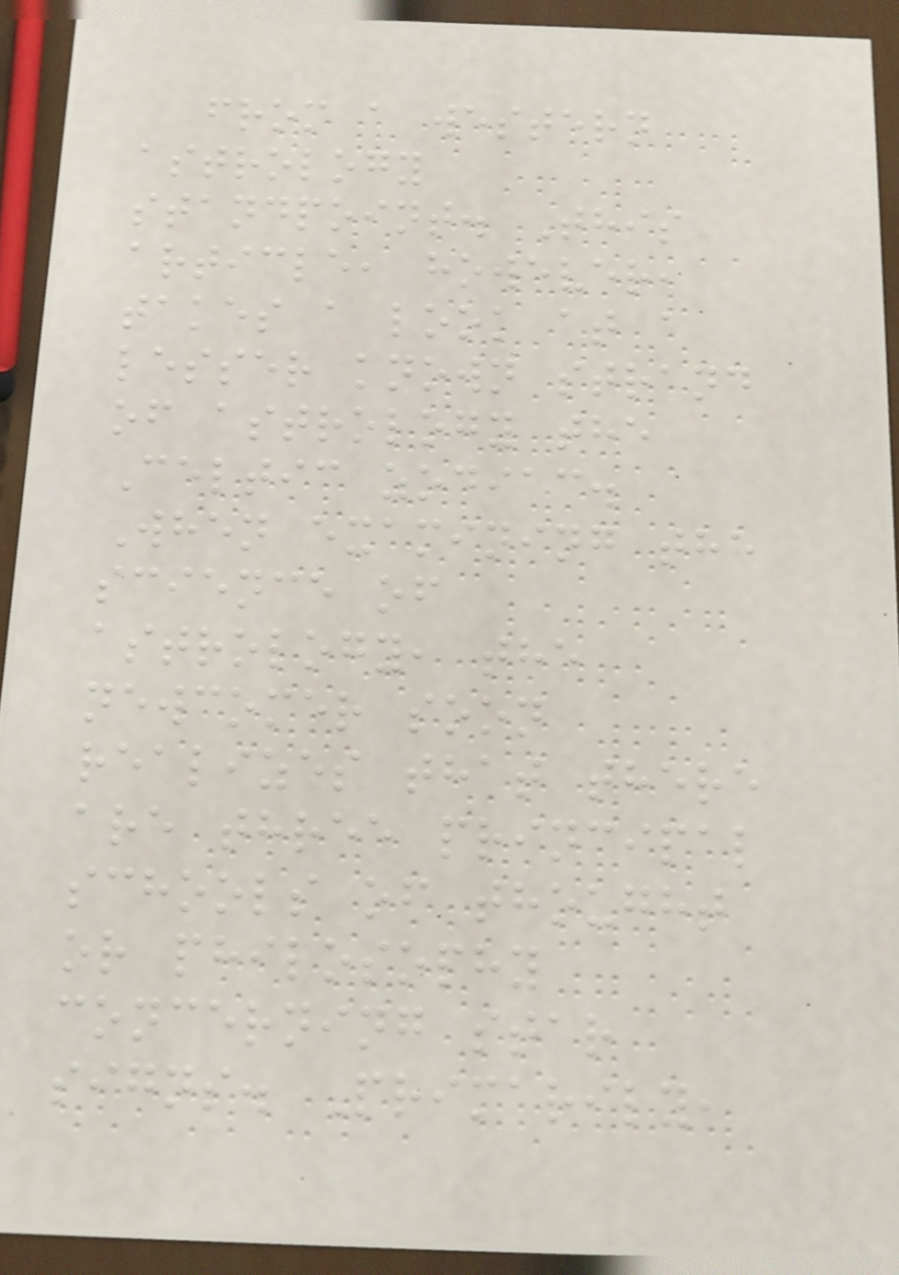from a western
astrology
standpoint. This
article, however,
takes a look at a
lesser known strand
of astrology the
Celtic zodiac.
When examining the
science of
astrology, the
newcomer soon
realizes that there
are three principal
schools of thought
or philosophy
concerning star
signs. Primarily,
